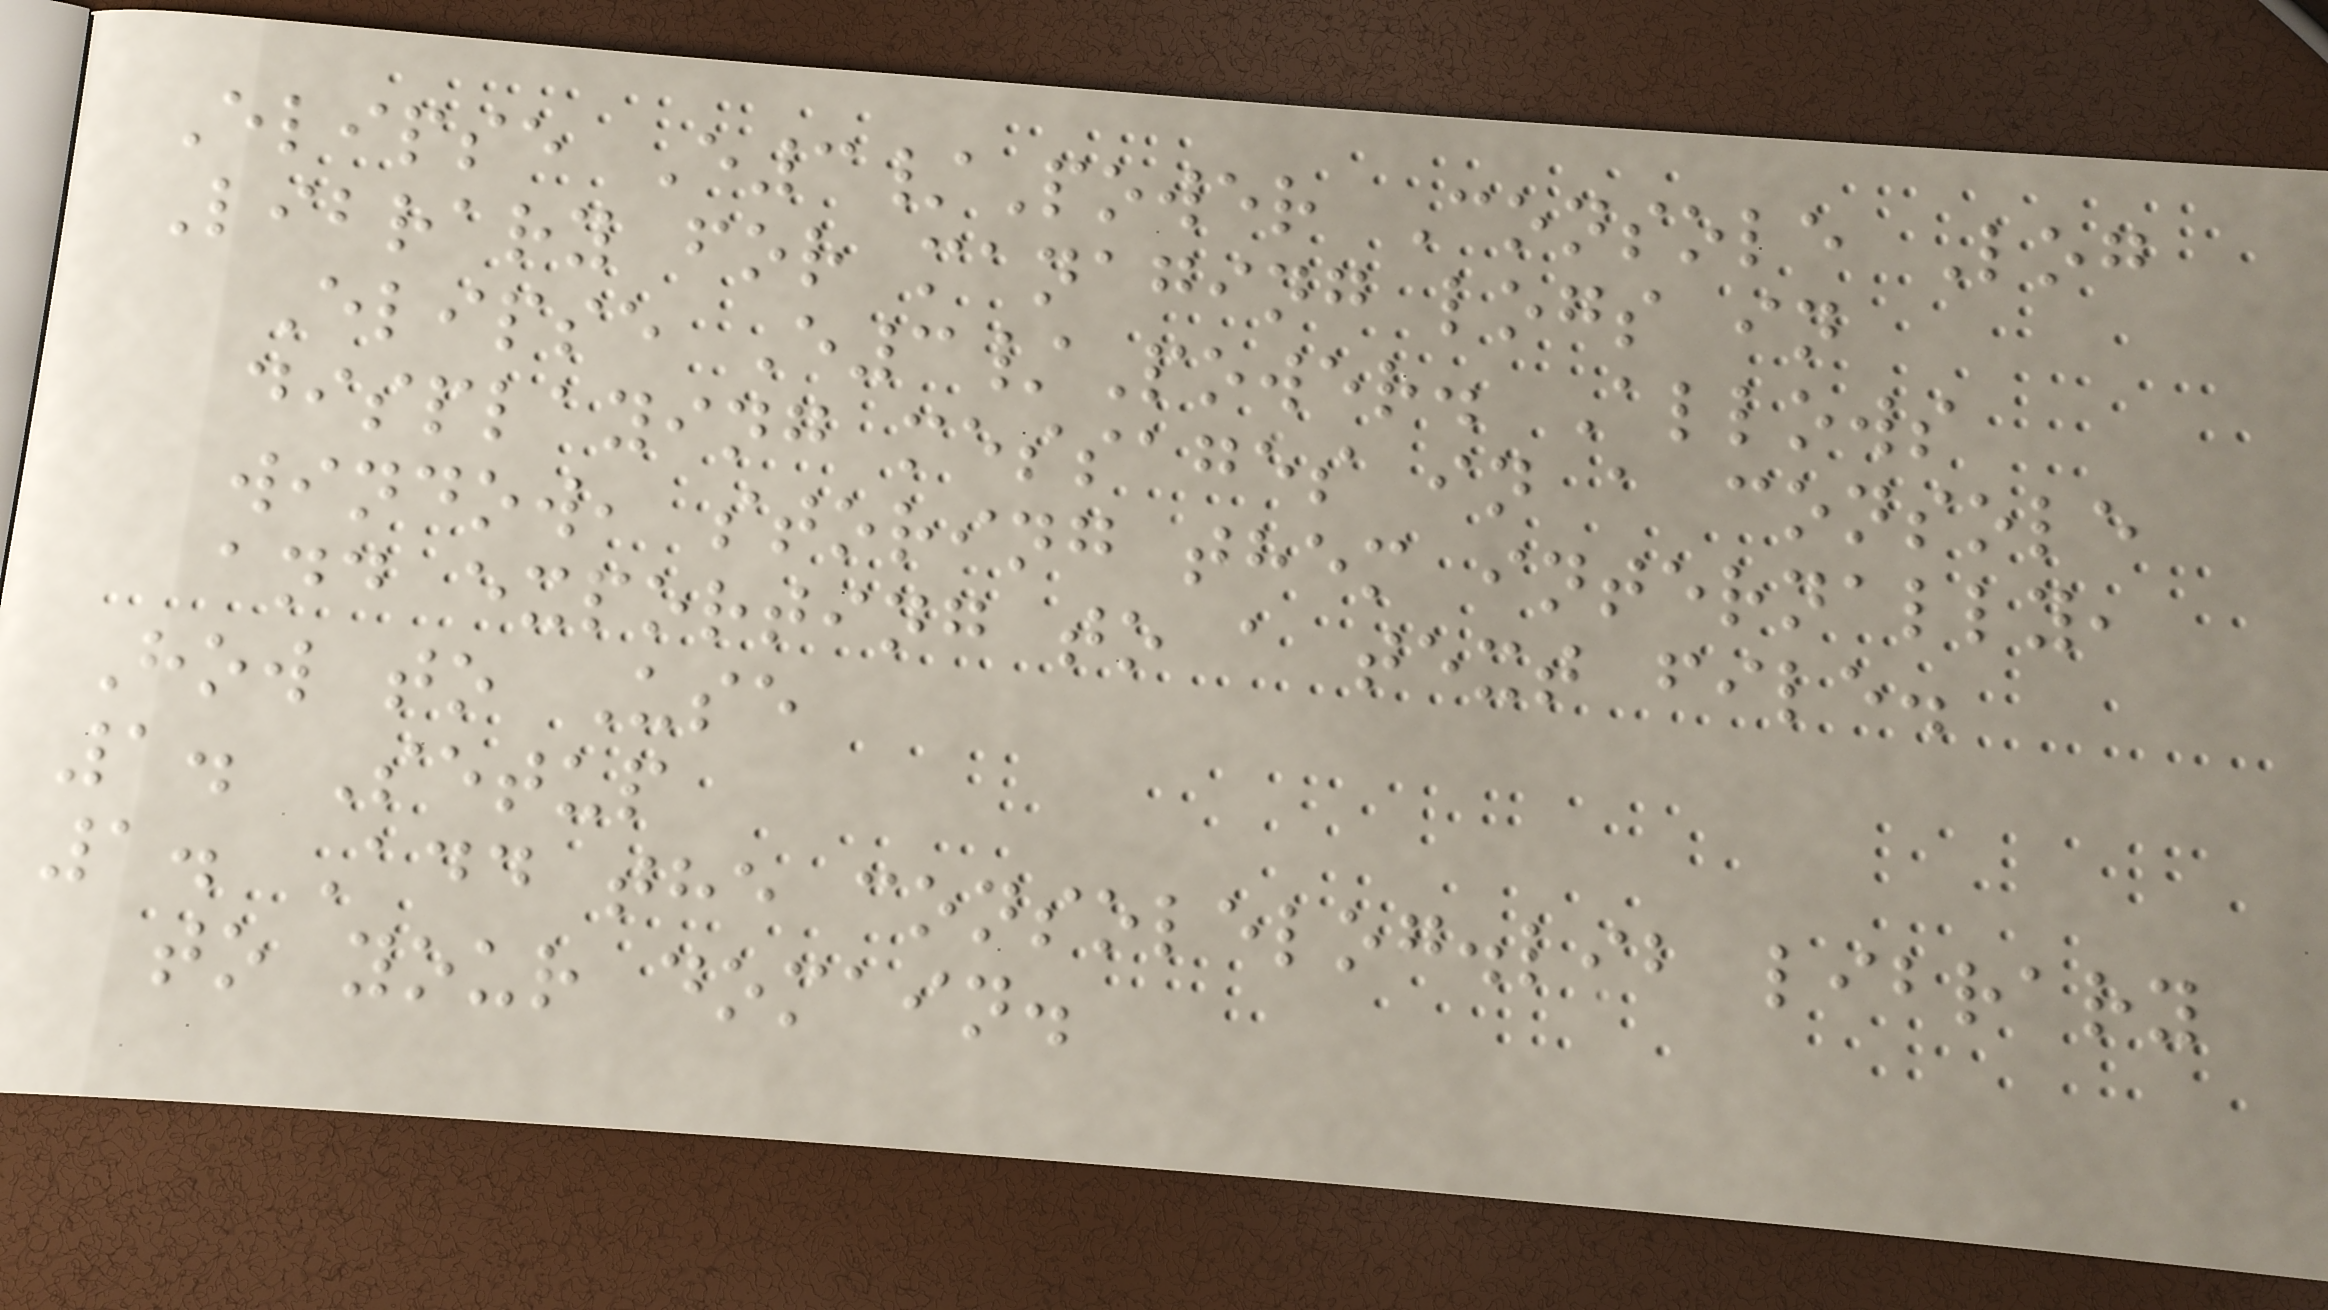Elipse E3/Power Console Log
Library for managing logs in
Elipse E3/Power. Allows
displaying messages in a console
window, storing them internally,
and exporting to a text file.
How to Use
1. Setup
1. Add the consolelog.lib library
to your domain.
